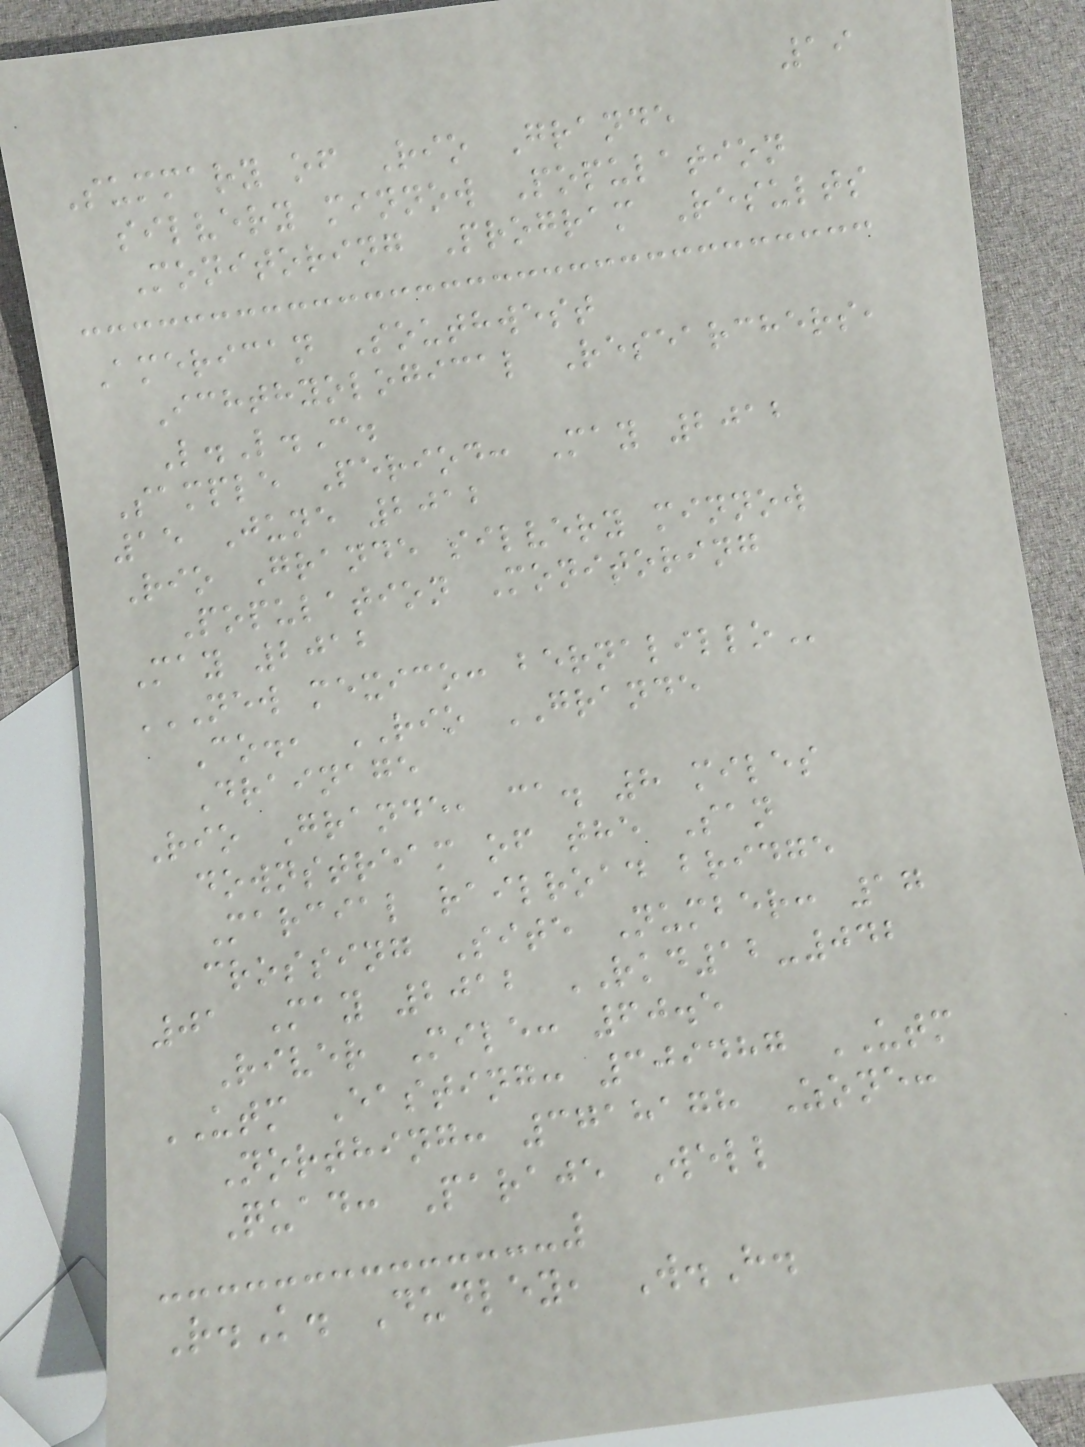19
Summary of Rio Grande
silvery minnow Population
Monitoring Program Results
American Southwest
Ichthyological Researchers,
L.L.C.
Sample Period: May 2012
15 June 2012
Rio Grande silvery minnow
Population Monitoring
May 2012
NEW MEXICO: BERNALILLO
Co., RIO GRANDE
Drainage
Rio Grande, ca. 8 miles
downstream of the San
Marcial railroad bridge
crossing Site Number: 17
01 May 2012 RKD12-042
River Mile: 60.5
UTM Easting: 309487 UTM
Northing: 3718178 Zone:
Quad: Paraje Well
R.K. Dudley, W.H.
